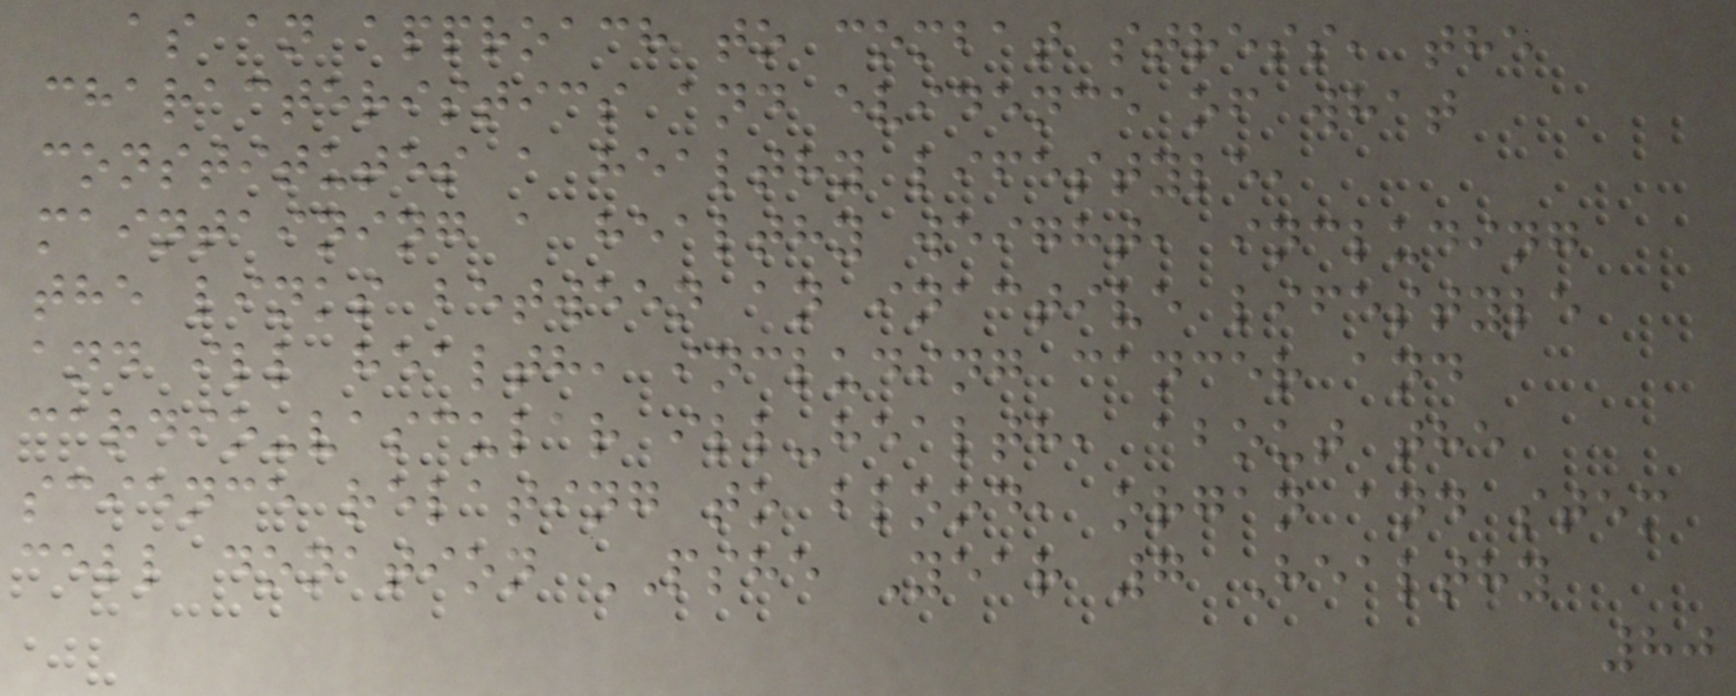as an approach to combat stress, the
characteristics and evidence of what
constitutes a healthy lifestyle,
maintaining a healthy weight, including
the links between an inactive lifestyle
and ill health, including cancer and
cardio-vascular ill-health, about the
science relating to blood, organ and stem
cell donation PSHE Year 7 Healthy
80
